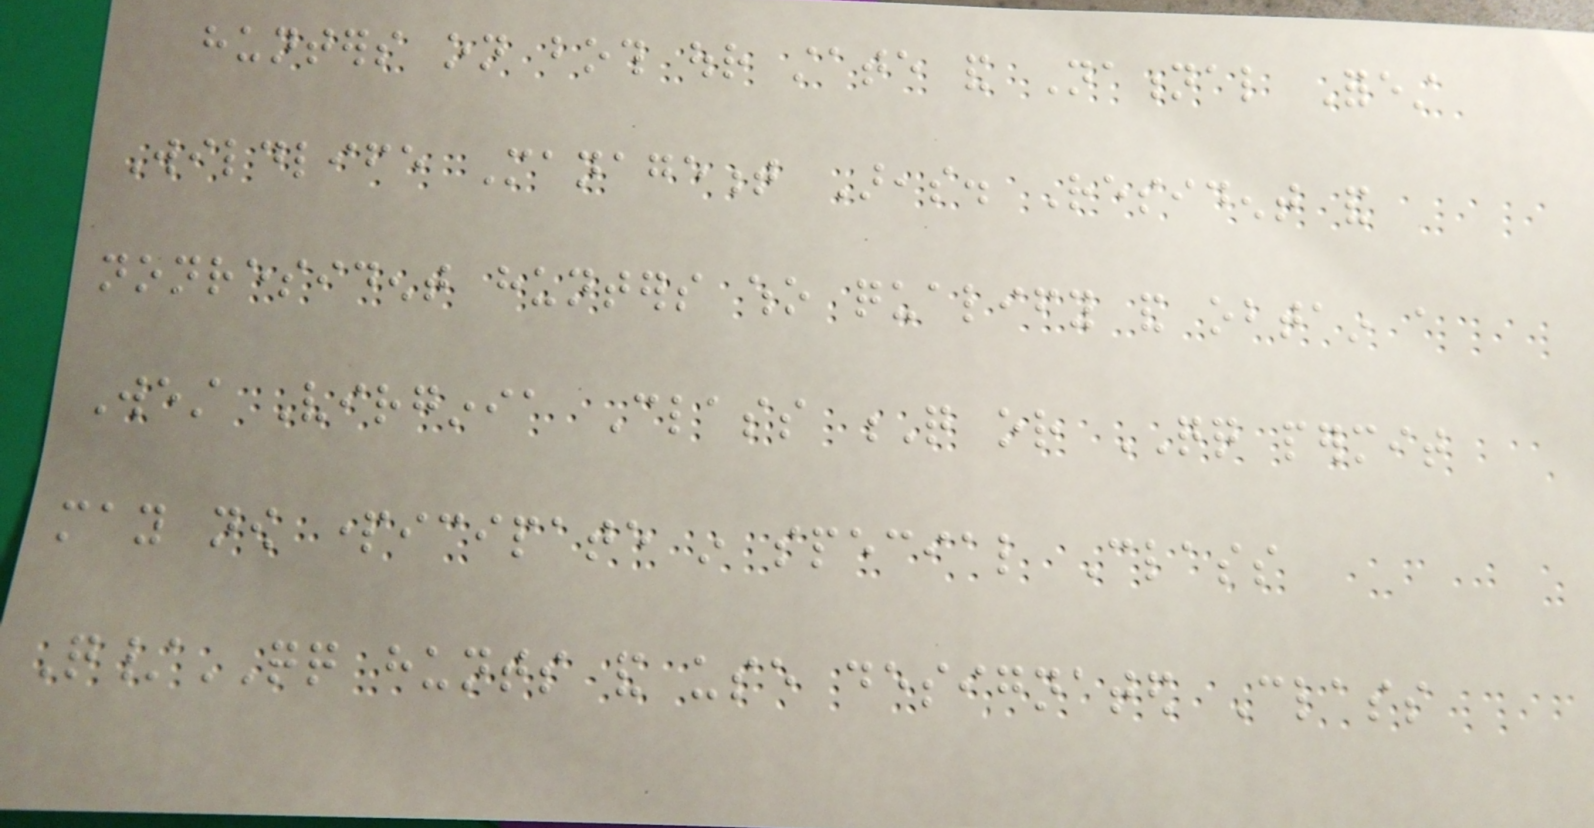hunters on both our state and National Forest
Wildlife Management Areas. Resident and
nonresident hunters who qualify and obtain a
West Virginia Class Q or QQ permit
may now participate in special Class
Q/QQ hunts and use designated Class
